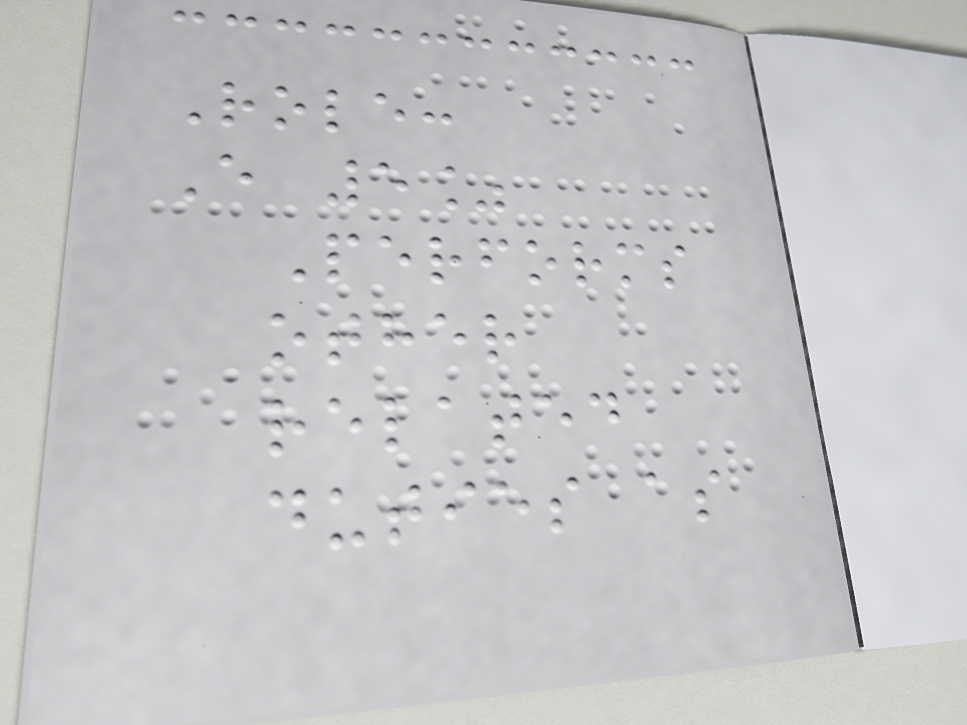Role:
E 5%
Performs
other
related
duties as
